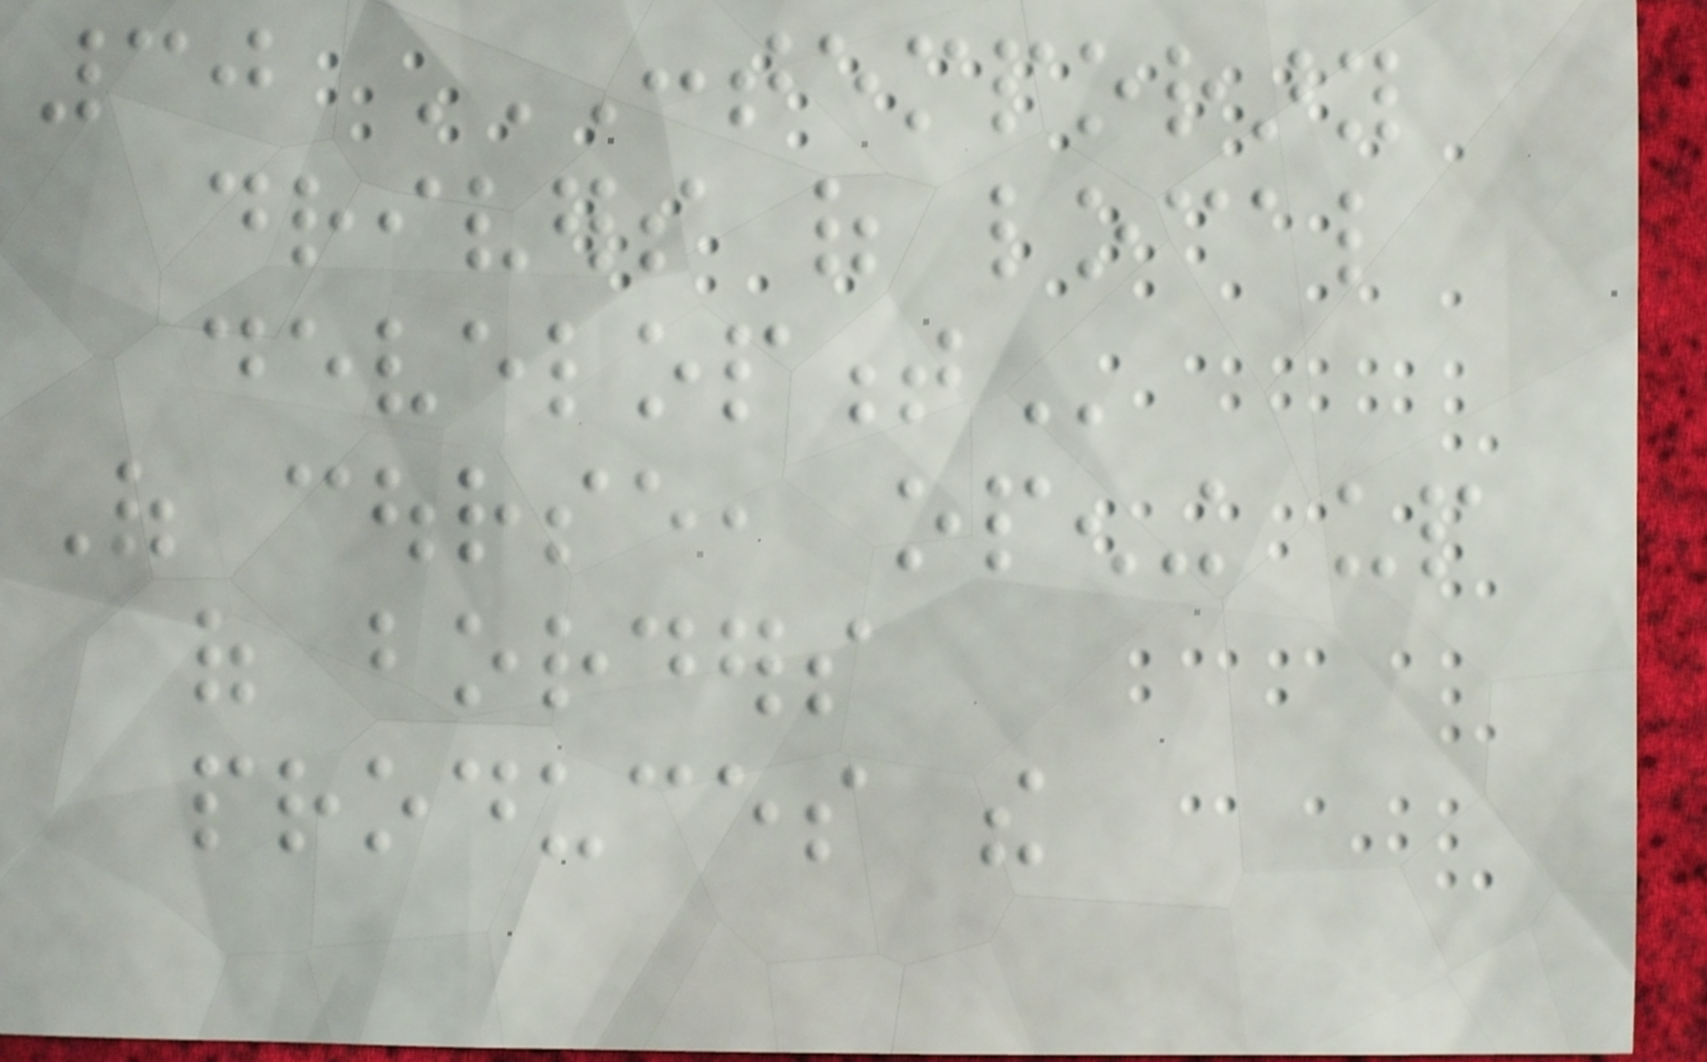30 CONTEMPORARY
DRIVERS OF LOCAL
DEVELOPMENT
Of course, opening up
of borders
produces the
